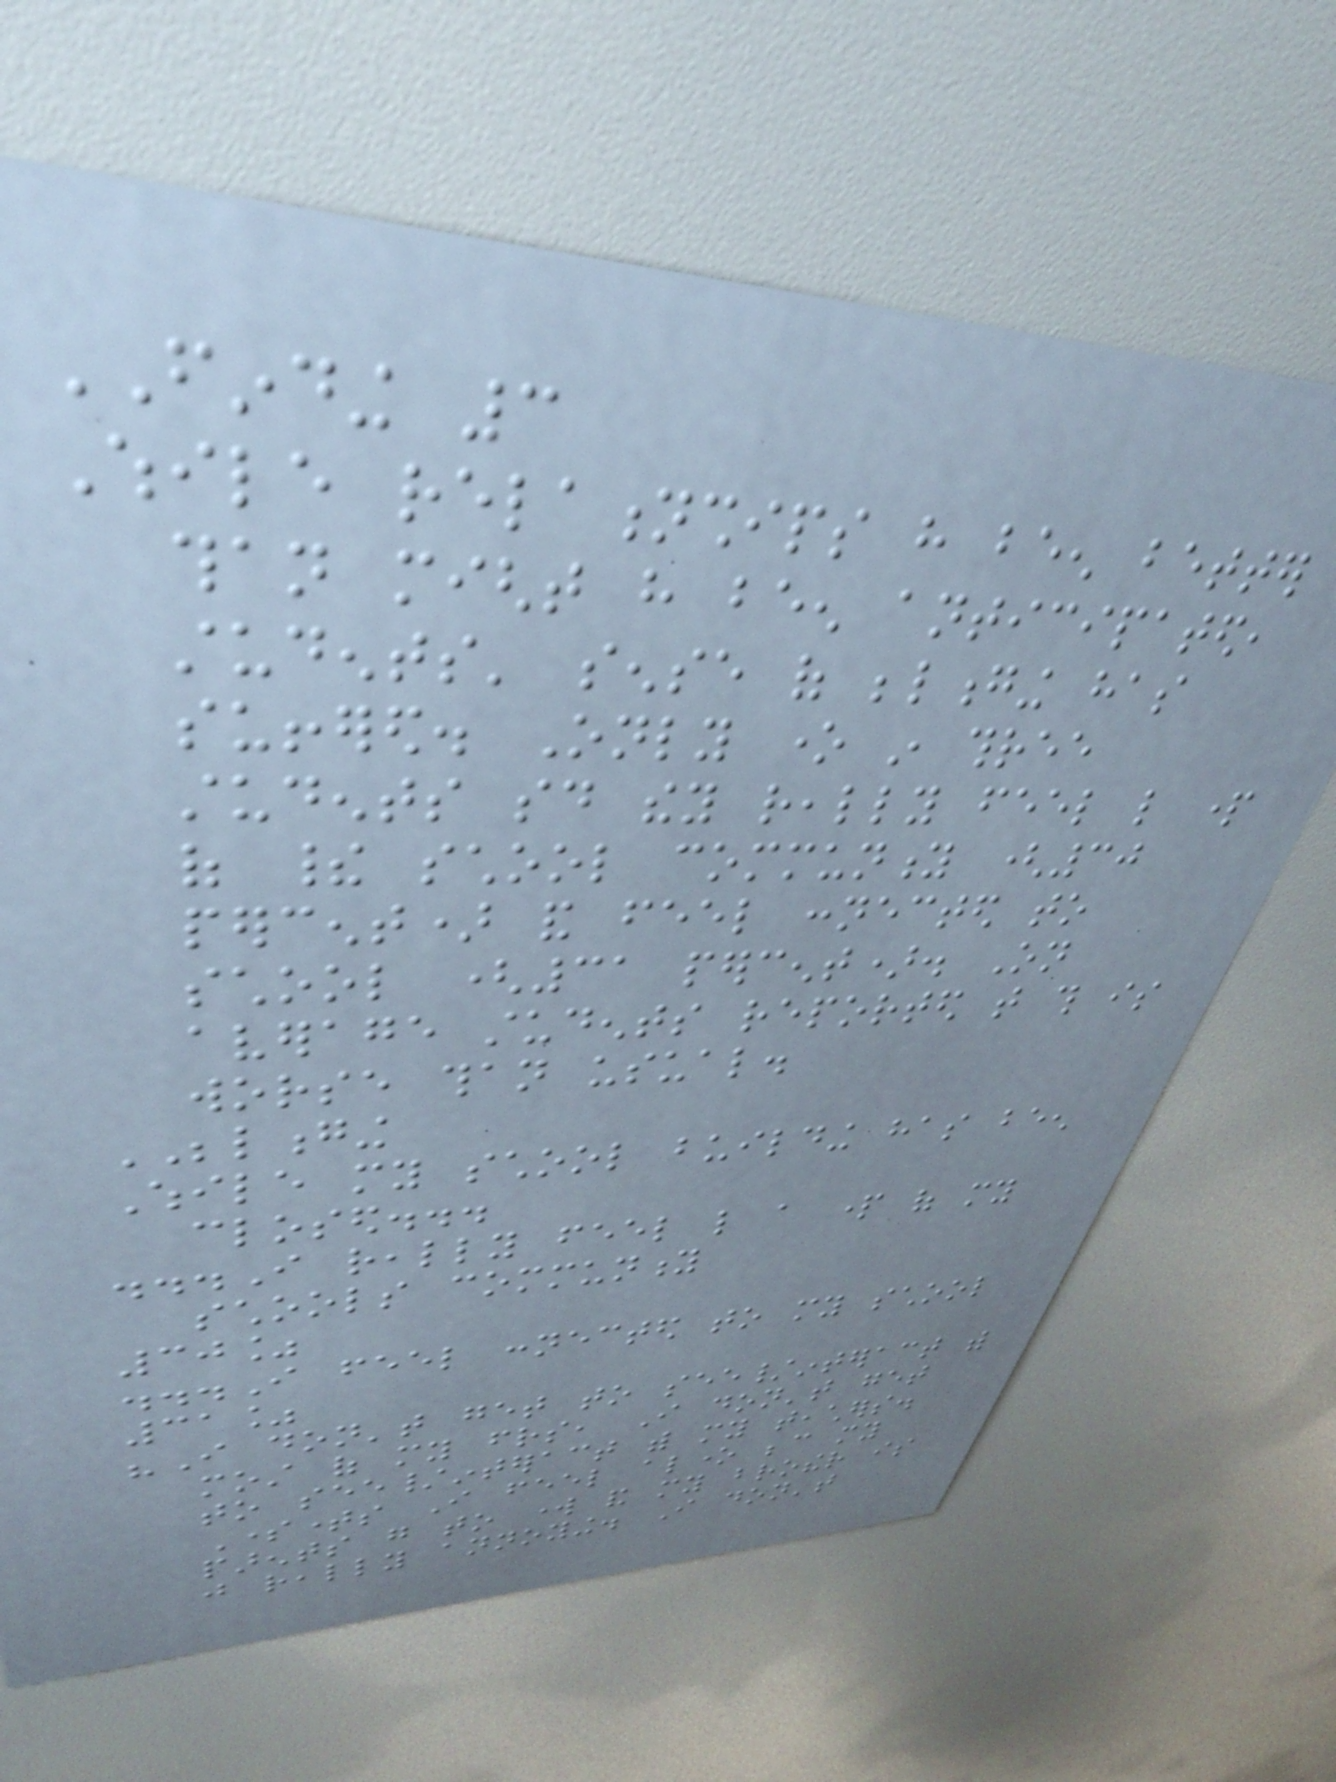FINDING 3
While relationships have been better
than might have been anticipated,
students' sense of belonging has
suffered. Only one in three
students said they really feel like part
of their school community (30
percent) and feel connected to
school (31 percent). On
average students reported that this is
worse than usual.
BELONGING
While my school building has been
closed...
...I really feel like a part of my
schools community
30%
...I feel connected to my school
31%
"I don't get to see/interact with
most of my friends, I don't get
to see/interact with my teachers.
Sometimes I feel alone because my
parents go to work and my brother is
just really annoying. I don't
